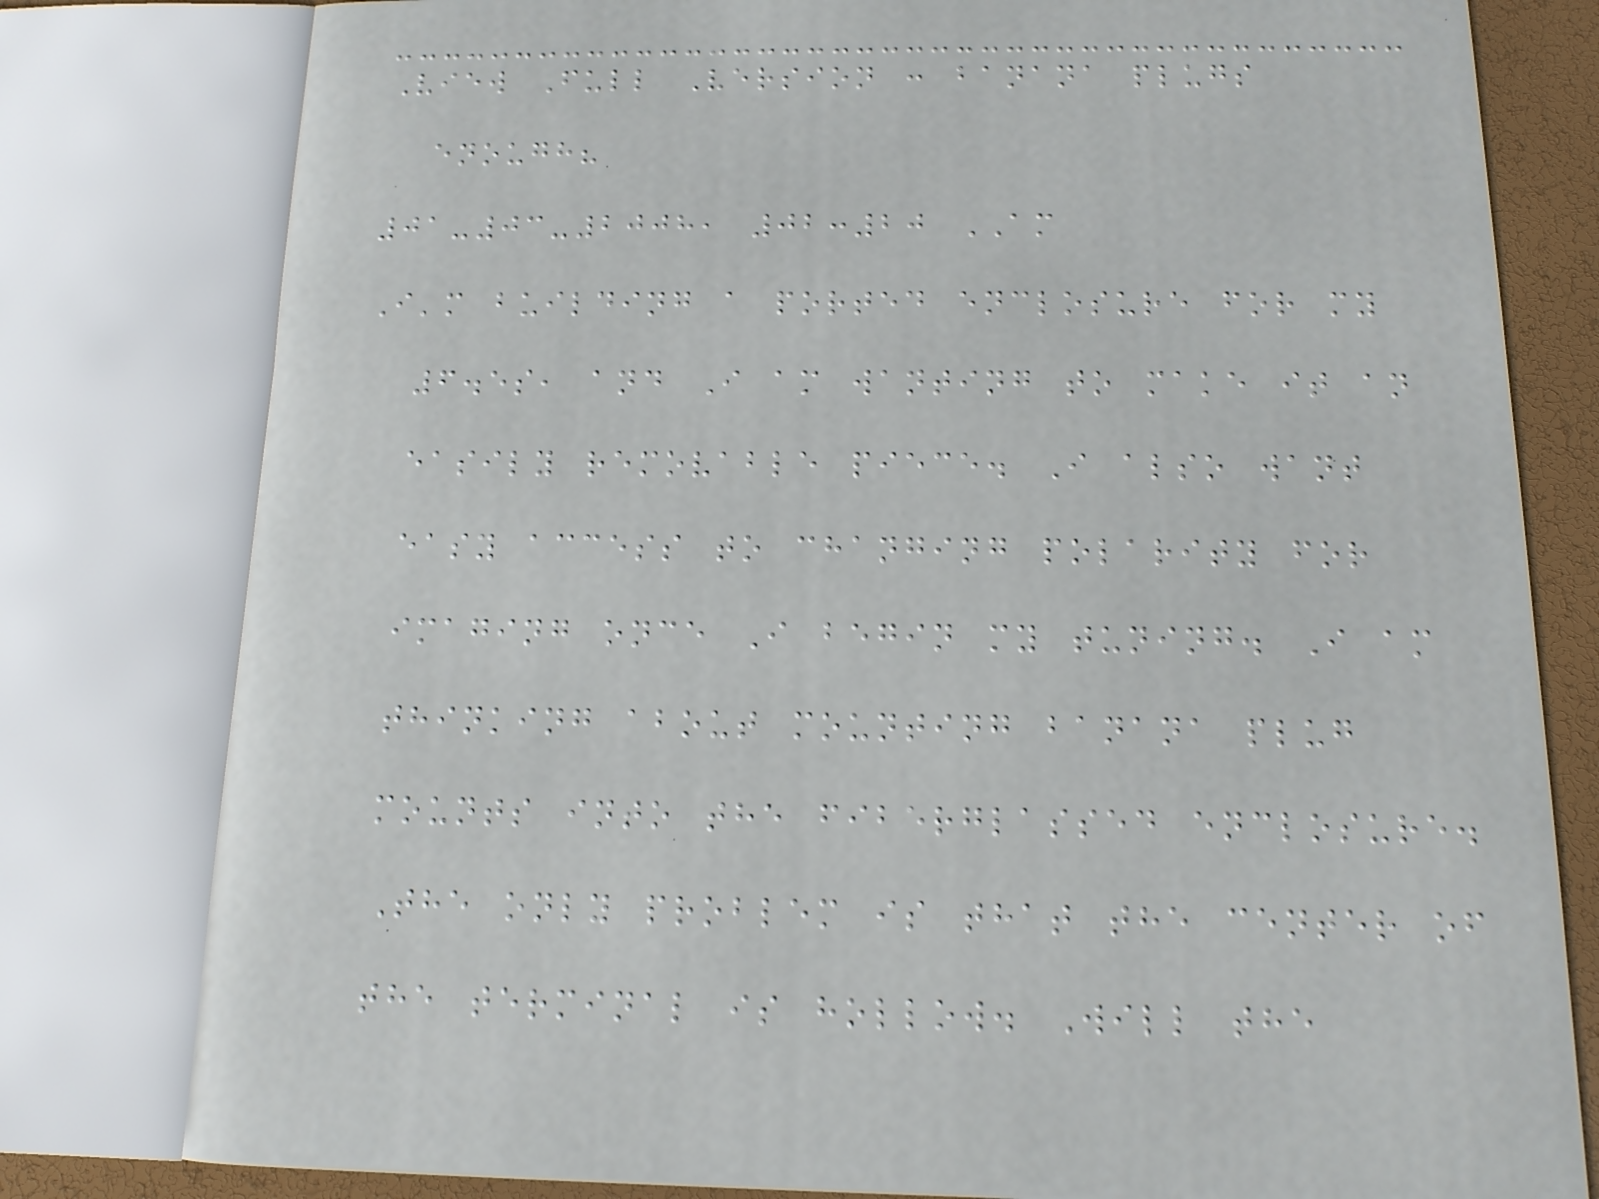View Full Version : banana plugs
enough?
01-03-2008, 02:20 AM
I'm building a ported enclosure for my
6.5s, and I am wanting to make it an
easily removable piece. I also want
easy access to changing polarity for
imaging once I begin my tuning. I am
thinking about mounting banana plug
mounts into the fiberglassed enclosure.
The only problem is that the center of
the terminal is hollow. Will the
